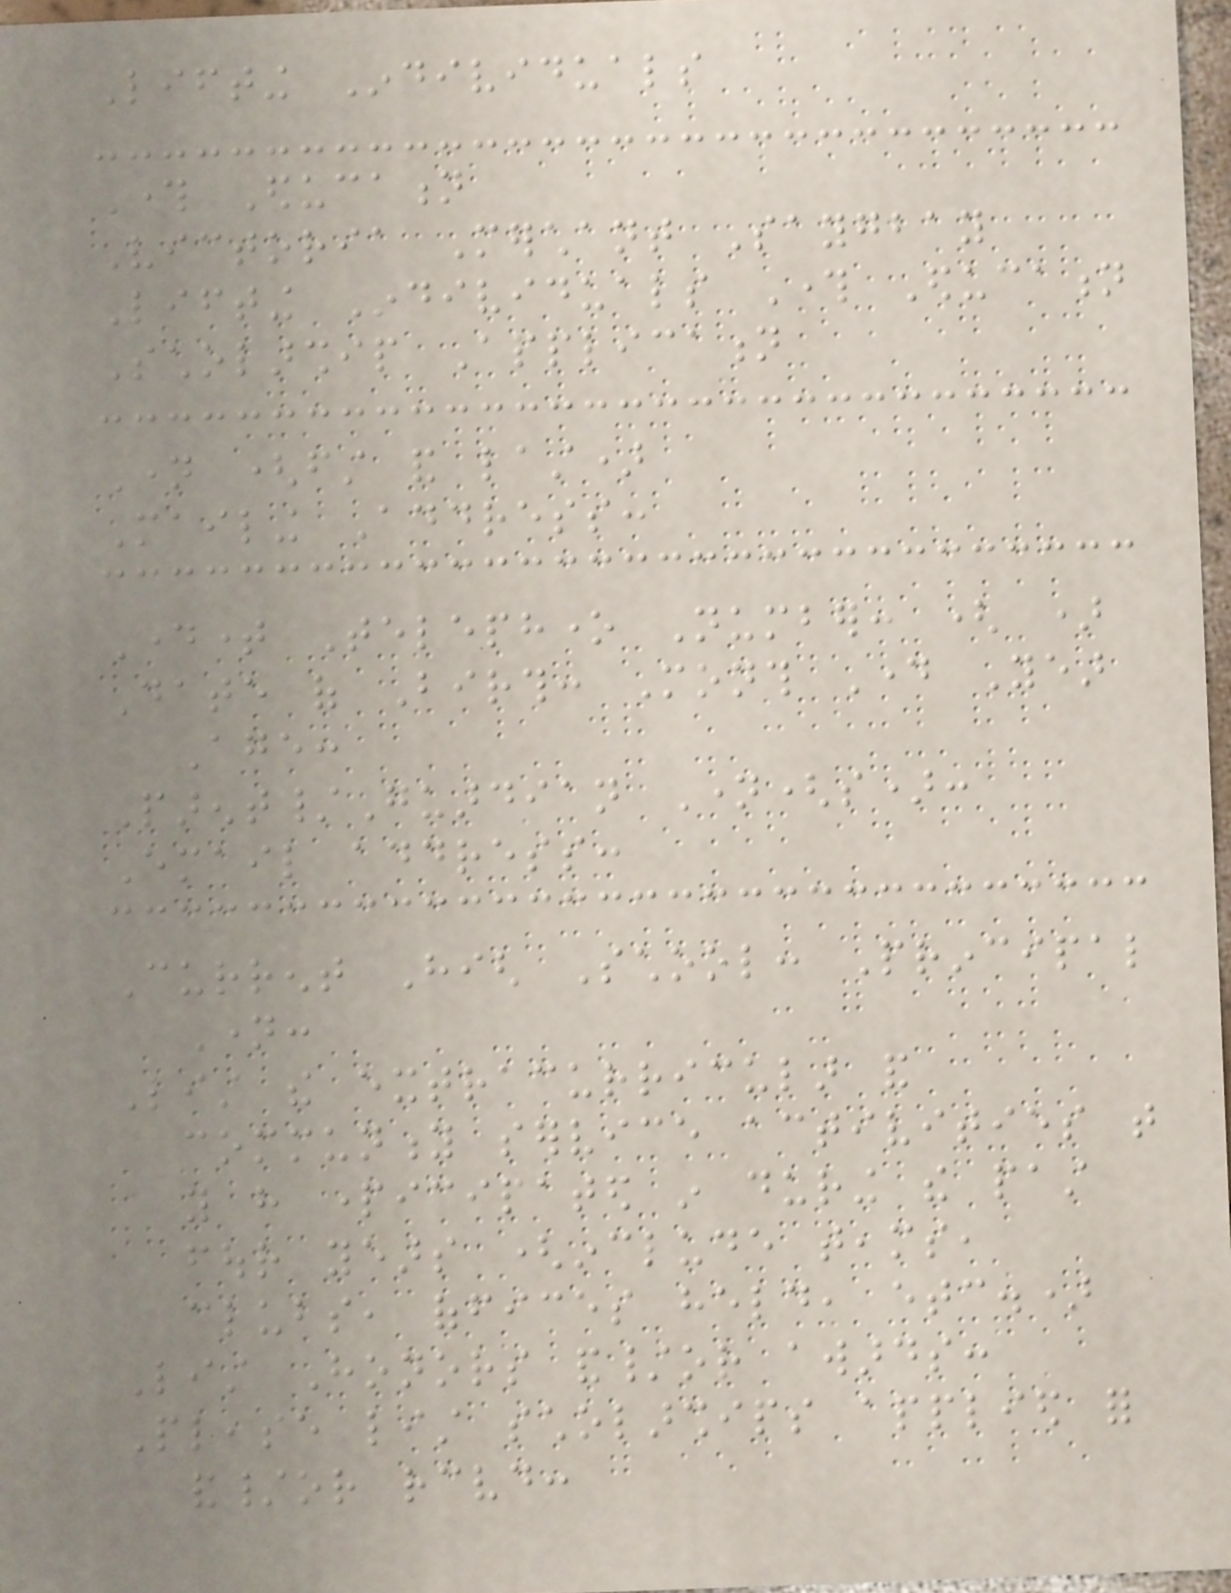Lifting Individuals
Through Education
Victoria Merchant Saygbay
Lifting Individuals Through Education
Scholarship Application
Name (first and last)
Mailing Address:
Daytime Telephone Number: ( )
Date of Birth: Month Day Year
Age:
Parent/Guardian Name(s):
Email address:
Current High School: Principal
Name:
List the extracurricular and
community service activities that
you have participated in during the past
four years (include teams,
clubs, offices held, etc.)
List Honors and/or awards:
Please list scholarships applied for
and/or received:
